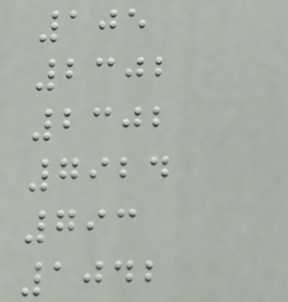105
2302
2302
7924
793
1042
